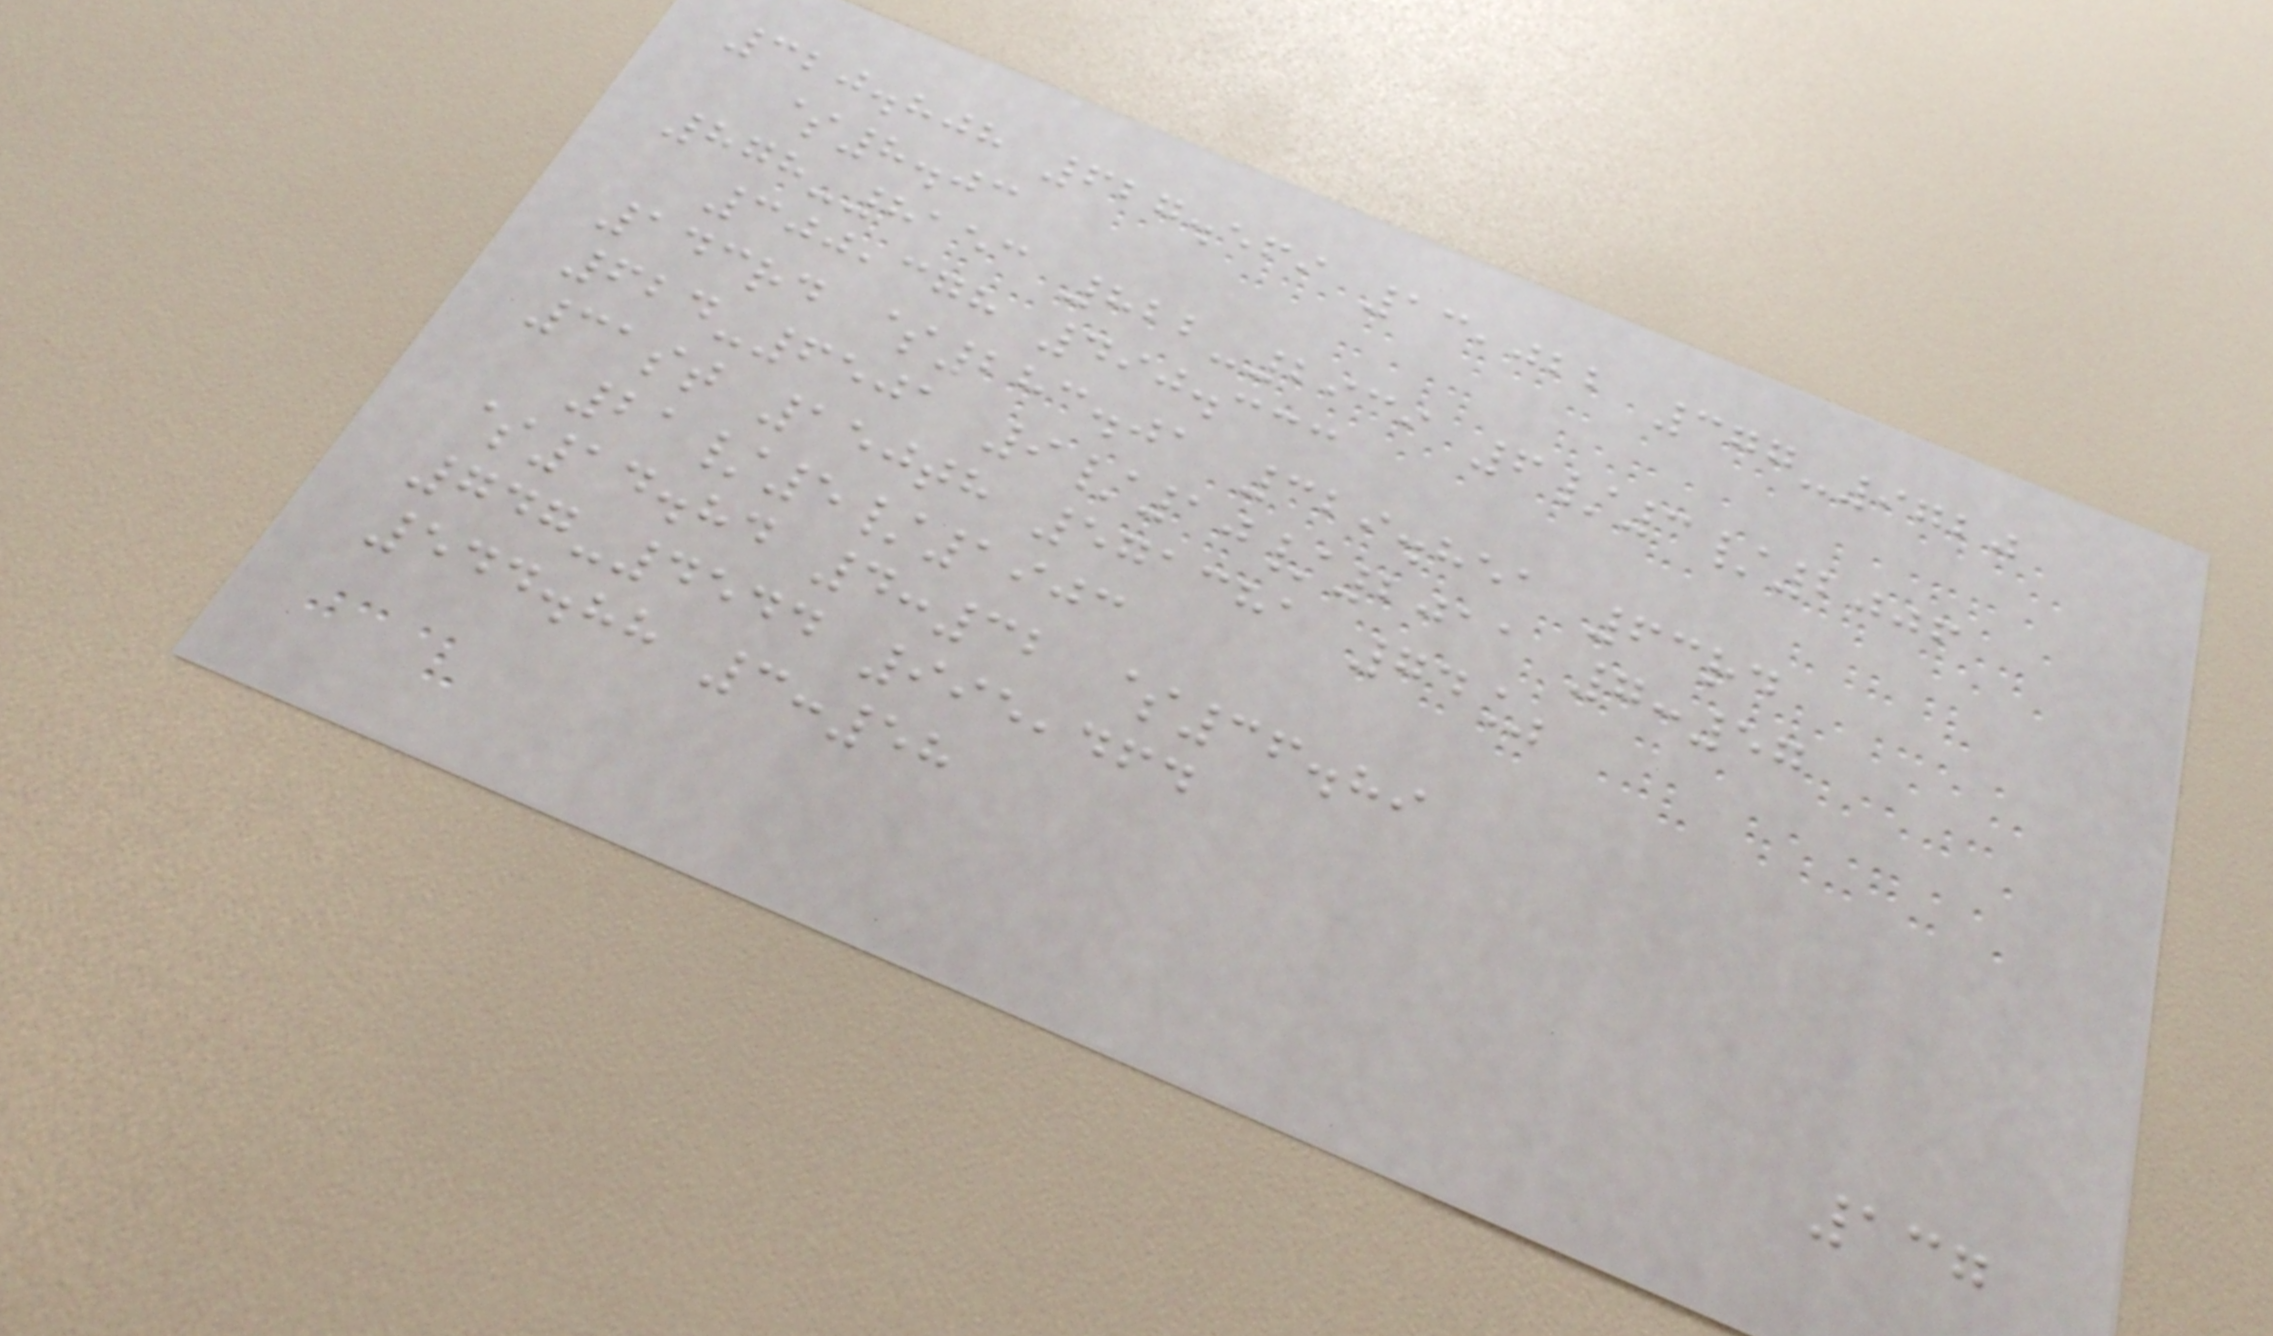320.808 627.569 13,022 377-9720
$8.03
878-8153 822-2939 6/3/2006
300,378 490.333
143rd $283.01 329.851 63rd
624-6501 9/10/2011 7:57
31st 150th 571381 74%
21/5/1903
$14.84 4:32 $36.89
747-4544 995,464
544.88 3:58
137
